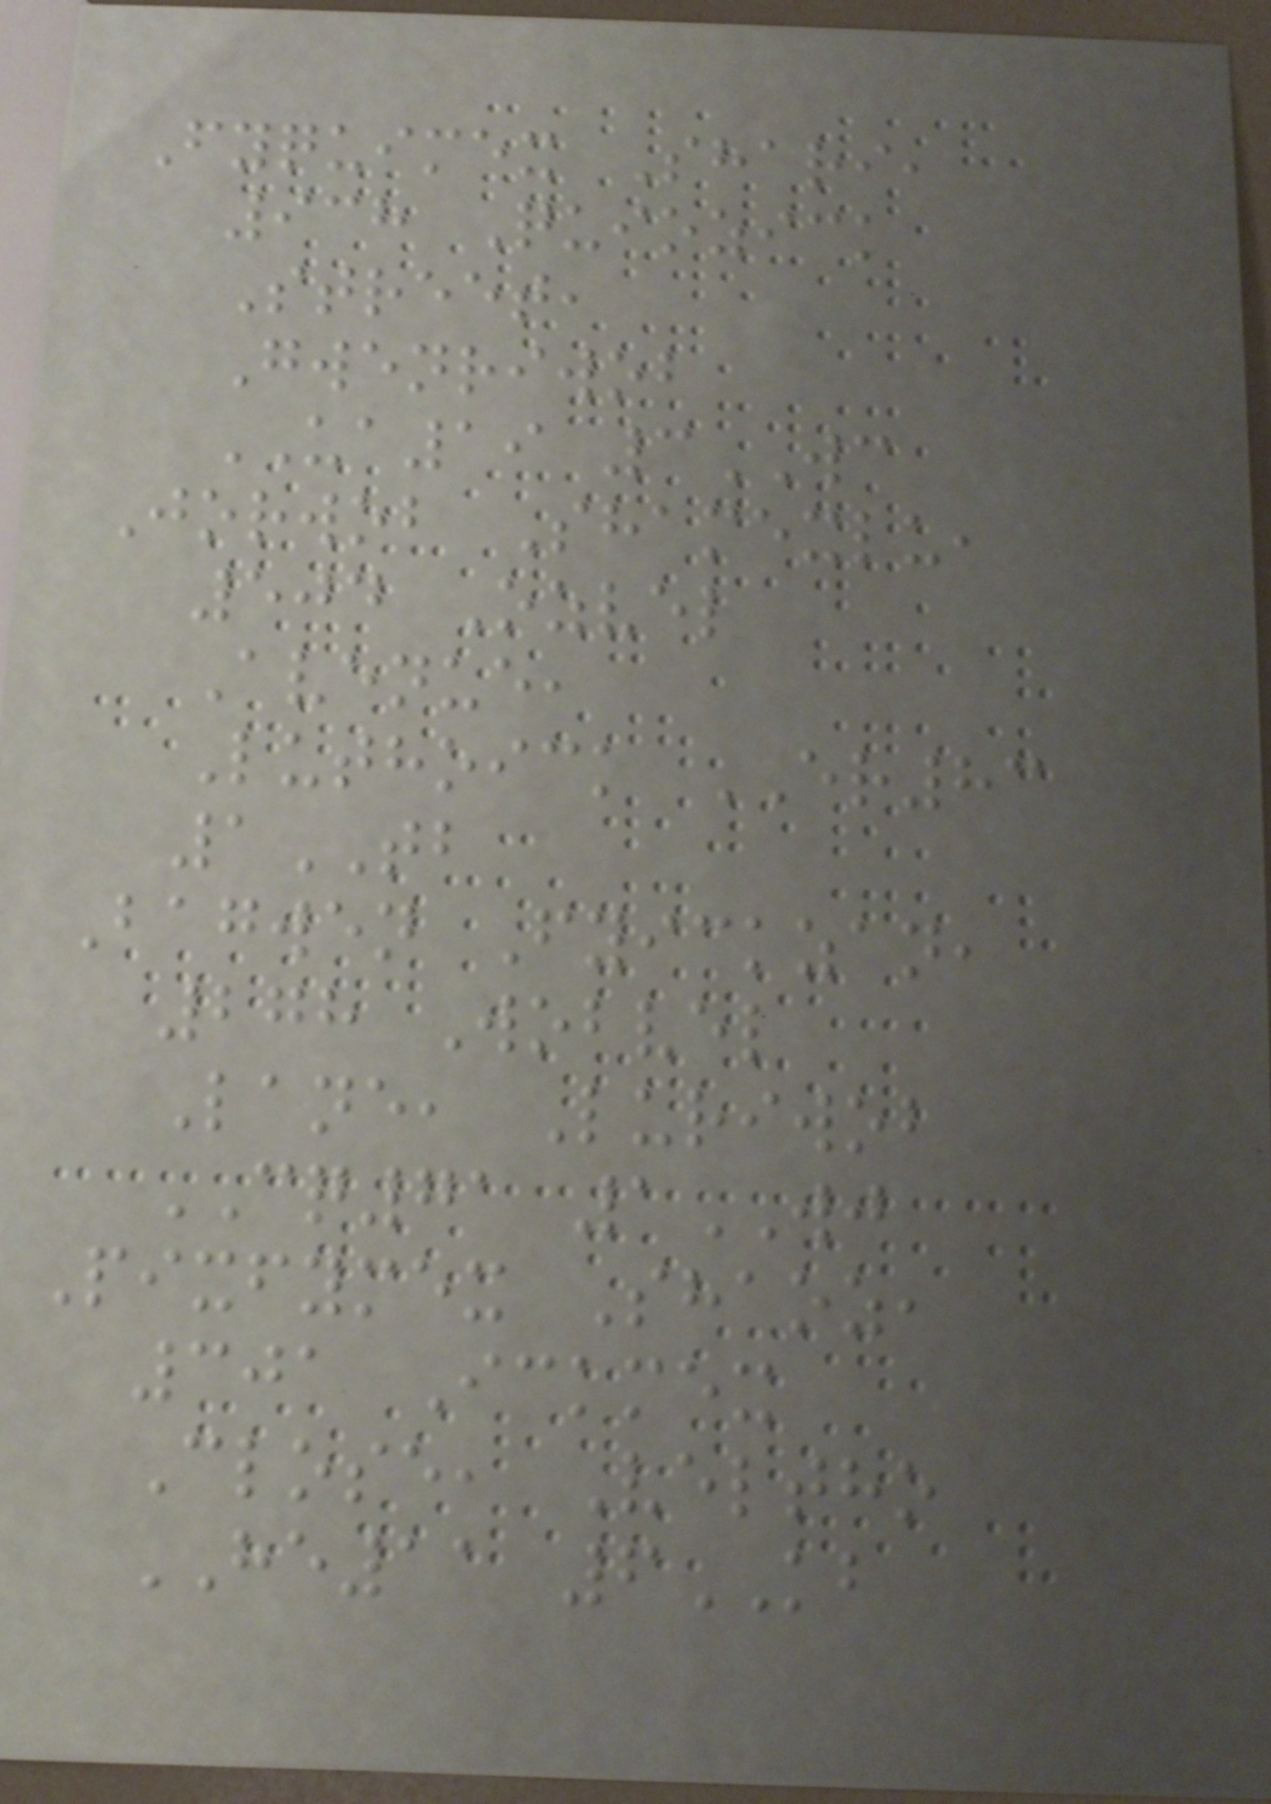Fyquimex Shari,
938 Quiozick
Street,
Gwenriwob
UA19 3WC
Jorwob Shamexlu,
504 Ozvel
Avenue,
Luthoick ER83
1TB
Bagwen Fyickzan,
278 Wobvel
Lane, Luriwob
CQ71 1WJ
Pixfymex Shaoz,
301 Ickmex
Close, Veltho
HE11 6KB
